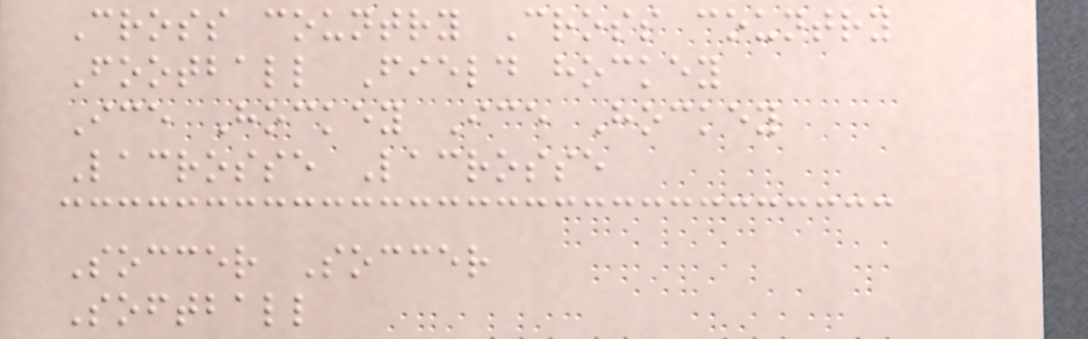Cross country Cross country
Football Field hockey
Ice Hockey Ice Hockey
Lacrosse Lacrosse
Soccer Soccer
Softball
